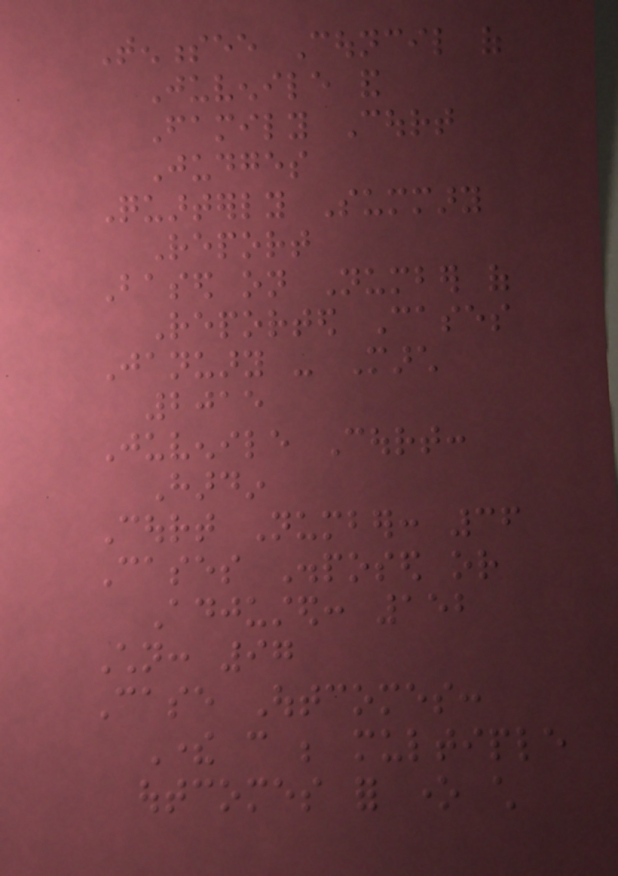Tennessee Council of
Juvenile and
Family Court
Judges
Quarterly Summary
Report
Based on Number of
Reported Cases
January - March
2015
Juvenile Court:
Hardin
Court Number: 36
Cases Disposed or
Adjusted: 152
Children: 97
Case Outcomes:
There can be multiple
outcomes for one child
